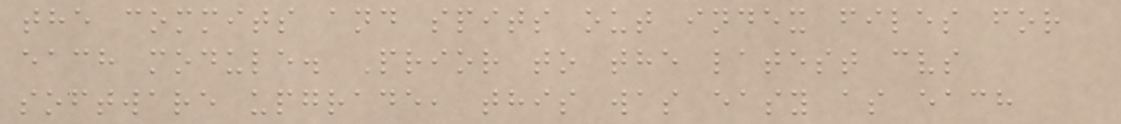the commits and spits out index files for
each module. Prior to the latest cvs
software upgrade, this was easy as each
